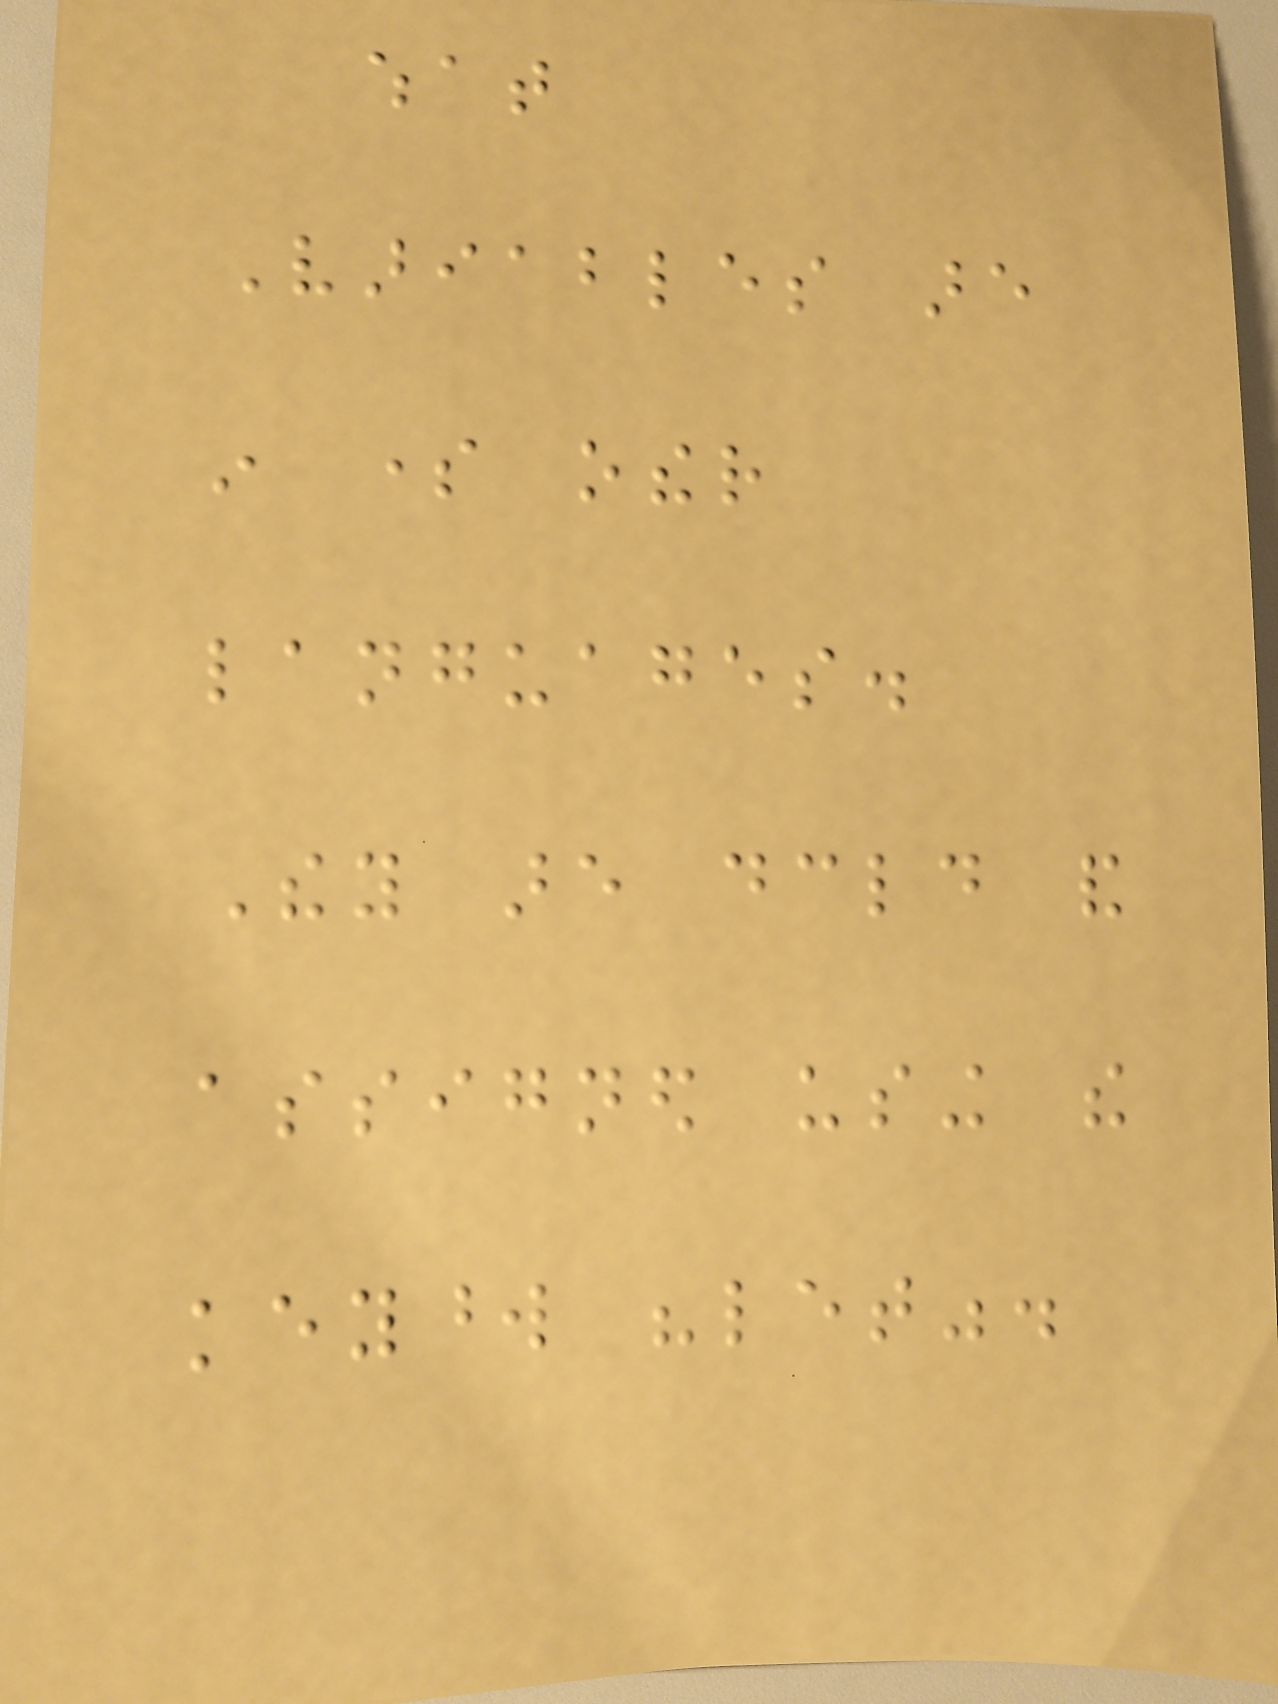what
Variables are
in some other
languages.
They are declared and
assigned using the
keyword "let".
